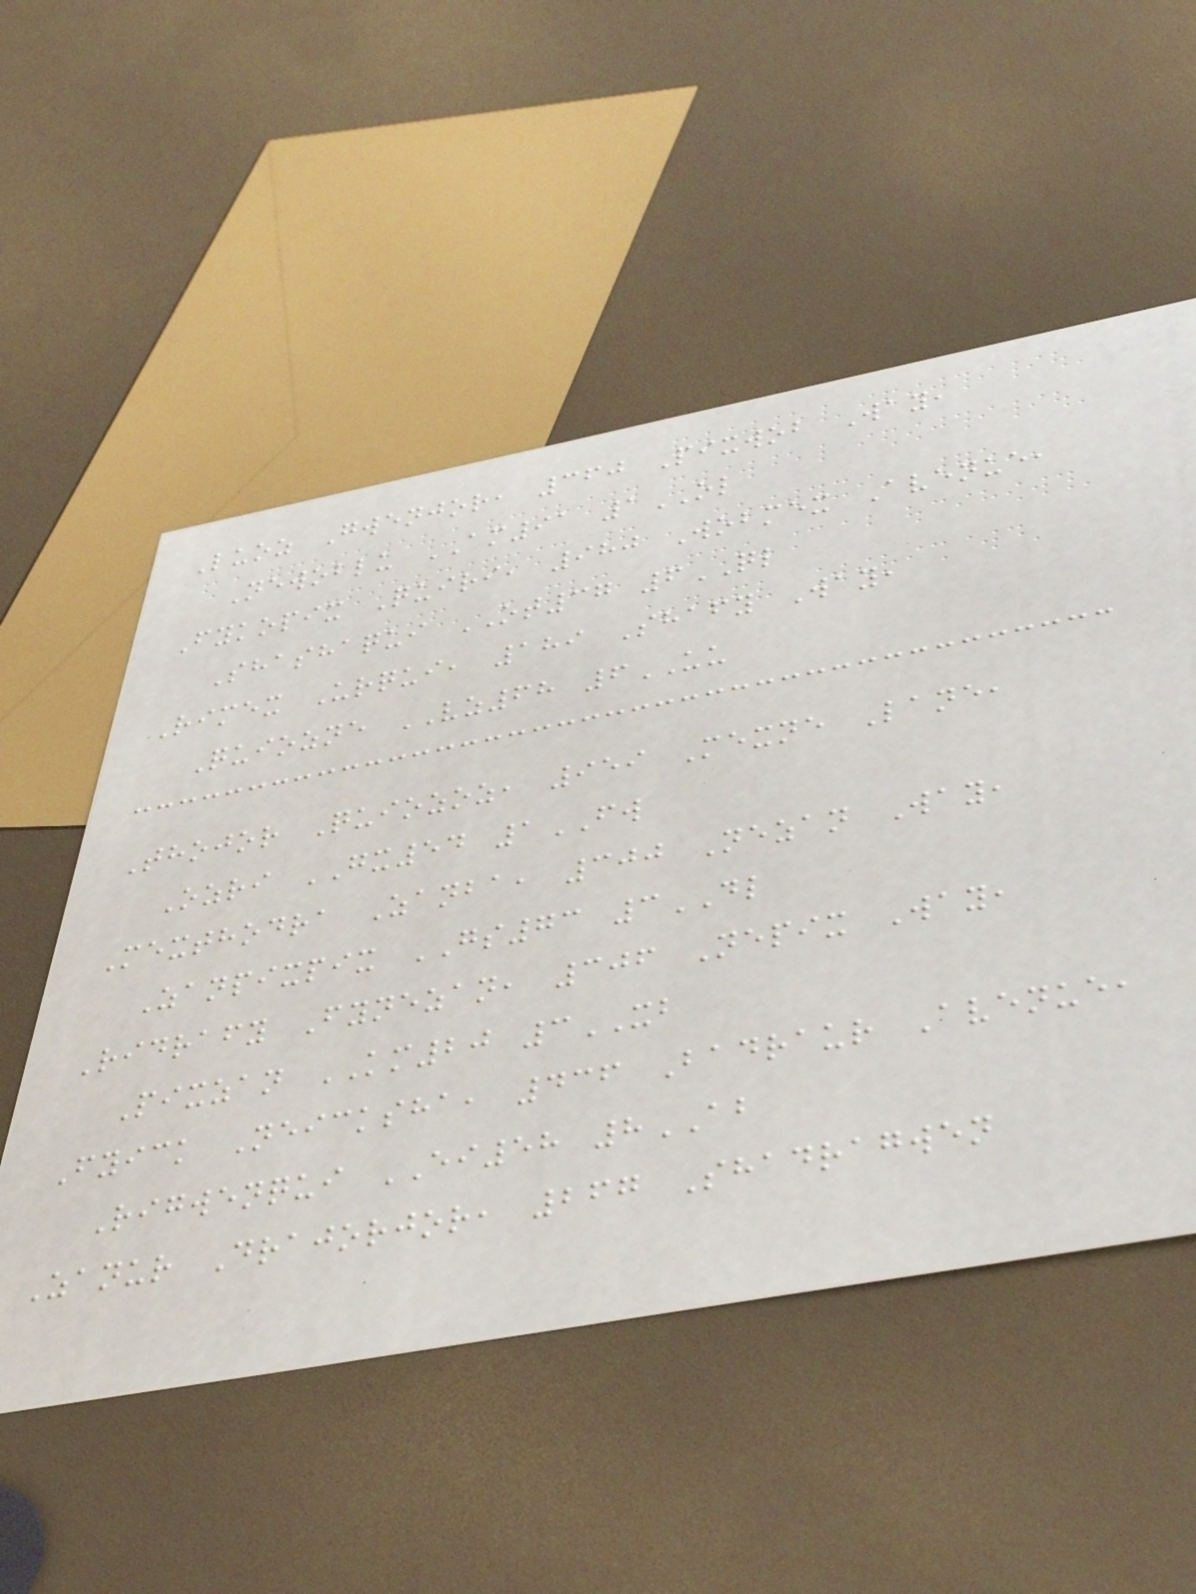Luoz Gwenjor, 360 Pixwob Way,
Newoblu AM91 1OL
Fykopix Quiri, 980 Wobmex Avenue,
Shashaqui OT37 6QL
Rimex Urqui, 189 Shafy Way,
Quiozne VZ68 6UU
Thojor Quiozoz, 959 Mexne Lane,
Ozri GX54 1FW
Mexthodra Zanba, 300 Nezan Way,
Zanpixpix GS73 3DL
Ridrafy Fynezan, 306 Nepix Way,
Pixzan KM20 3XB
Fyick Neicksha, 436 Badraur Avenue,
Rigwenqui EI58 8AB
Zanur Drajorjor, 267 Shadragwen
